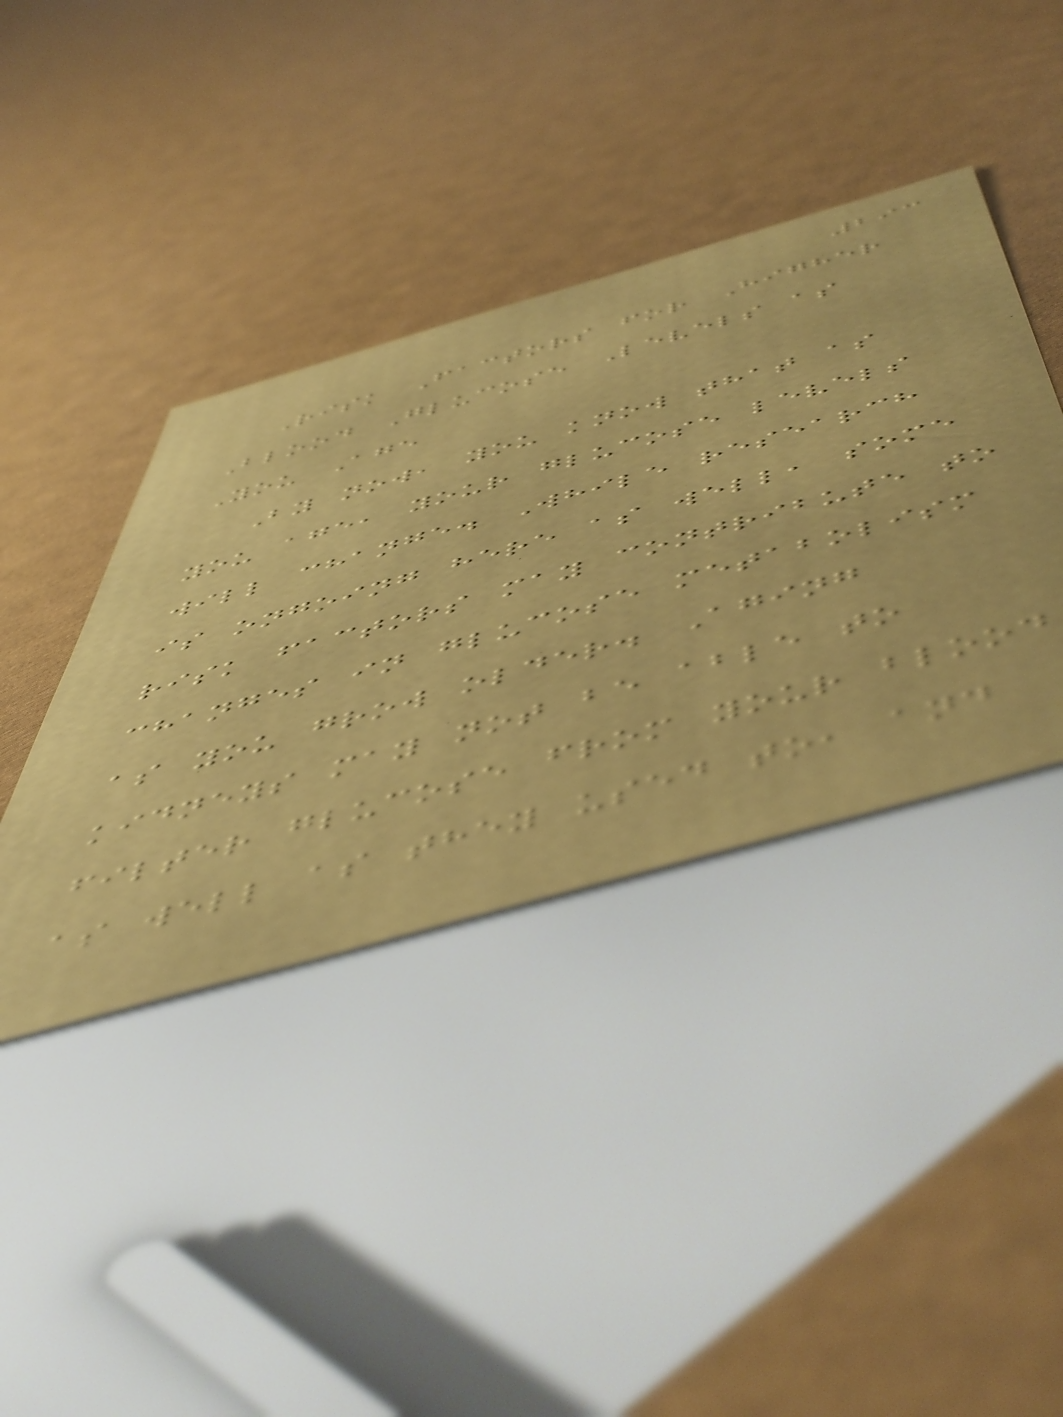293
Risk Factors for Higher
Blood Glucose Levels as
You Age
By now, you know that as
you age, your glucose levels
will change. While research
is ongoing here as well, some
risk factors may contribute to
changes in glucose metabolism
as you grow older. Aging
kidneys may not be able to
filter glucose from your blood
as well as they used to, and
